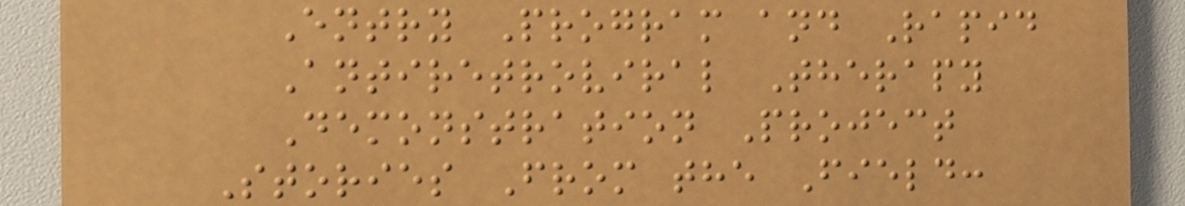Entry Program and Rapid
Antiretroviral Therapy
Demonstration Project
Stories From the Field:
